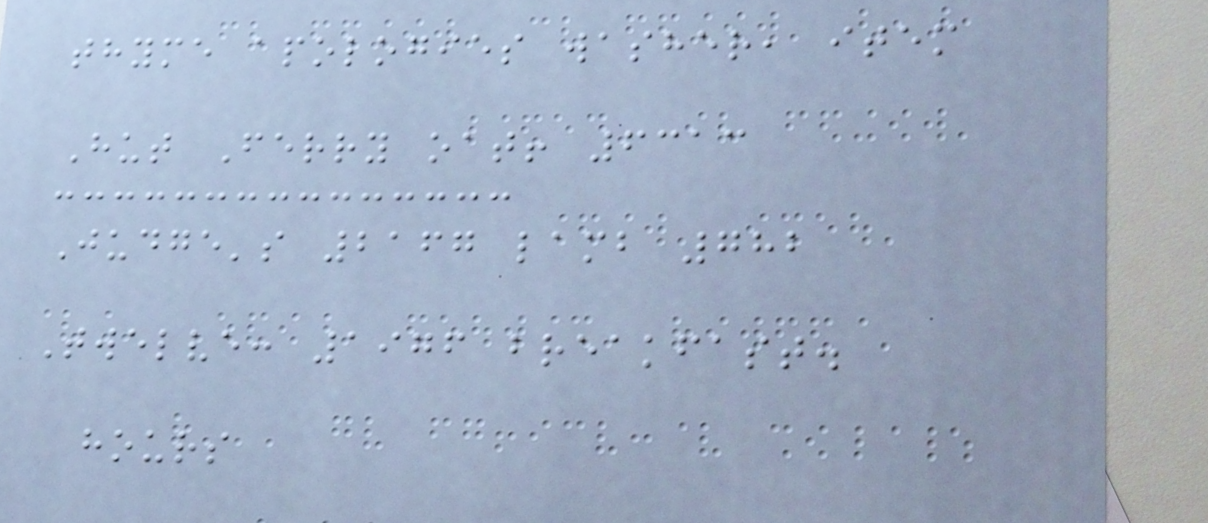thyme apologies washer, item
Hut Ferry oat! 6313
Judge's 2167 lamb 782
Twelve: 1976 breakfast.
hours
